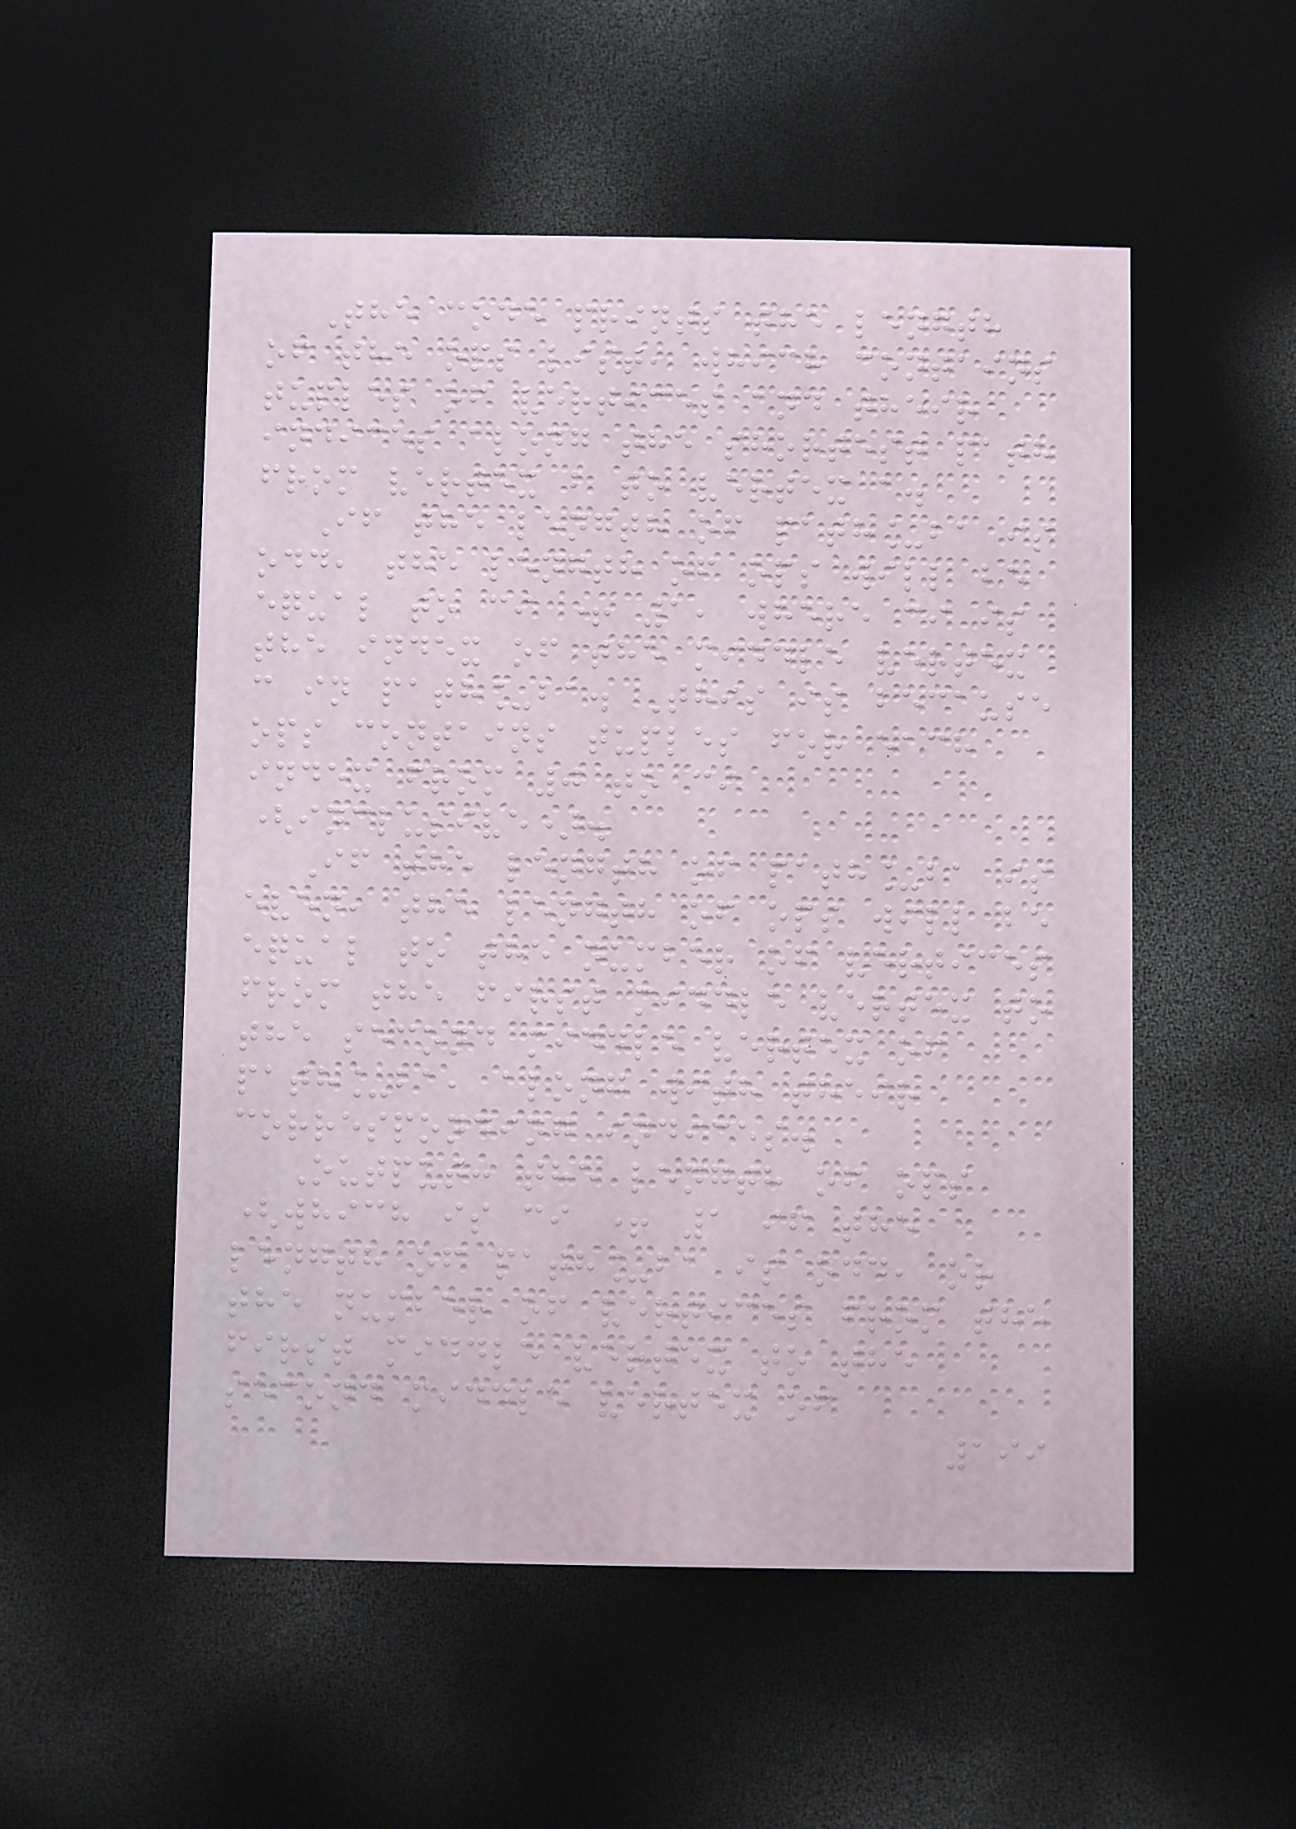The code prints the length
of the ops list, which contains
tuples of vertices and their
indices along the shortest path
from vertex b to vertex a.
If the length of path_ba is
odd, the length of ops will be
equal to ci + 1, where ci is
the index of the middle vertex
c in path_ba. This is because
ops contains tuples for each
index from 0 to ci
(inclusive).
If the length of path_ba is
even, the length of ops will be
equal to the number of vertices
from the first middle vertex to
the second middle vertex of
path_ba, along with their
corresponding indices.
Output: the length of ops
(which is ci + 1 if the
length of path_ba is odd, or
the number of vertices from the
first middle vertex to the
second middle vertex of
199
